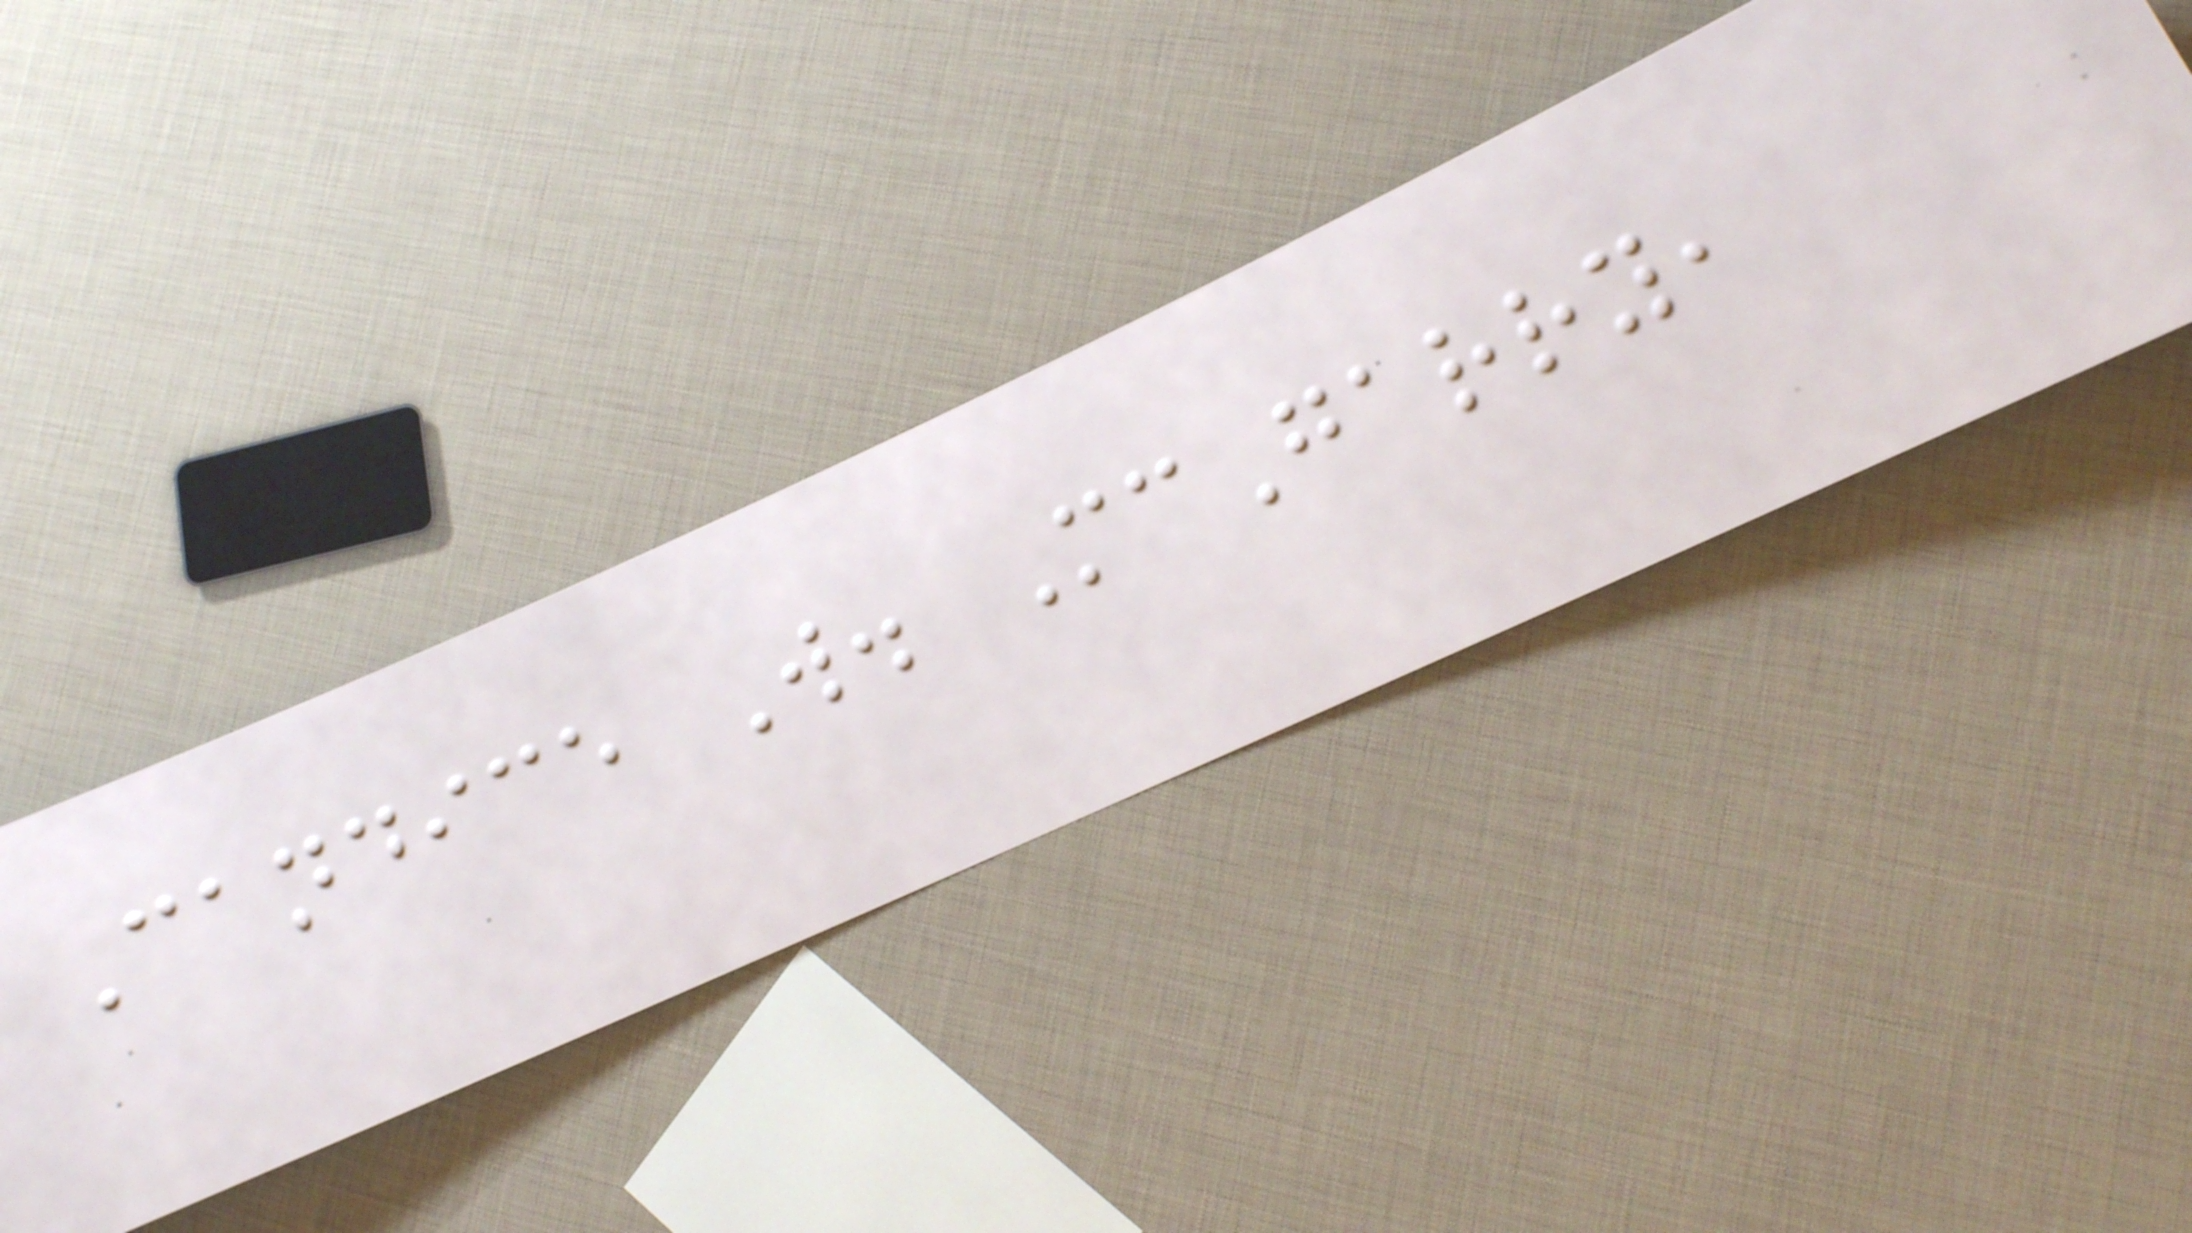Candice W. McGarry,
